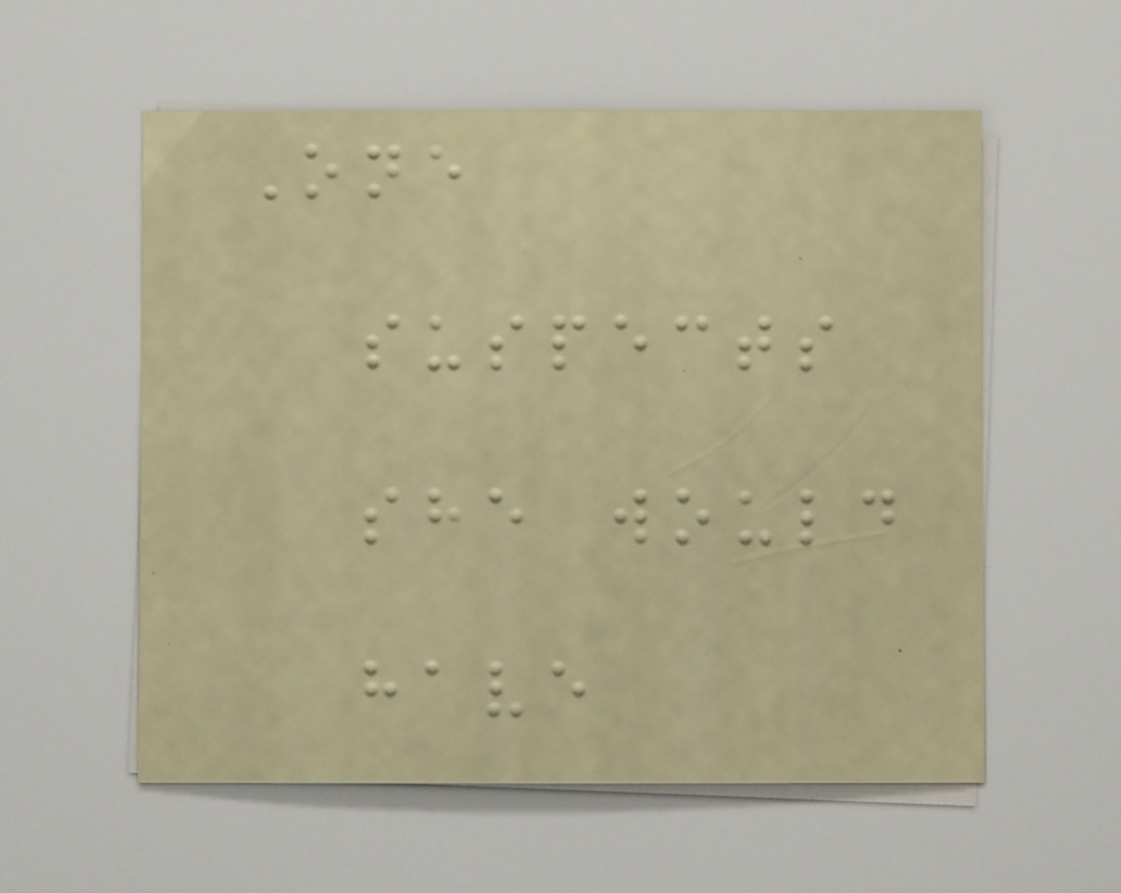One
suspects
she would
have
